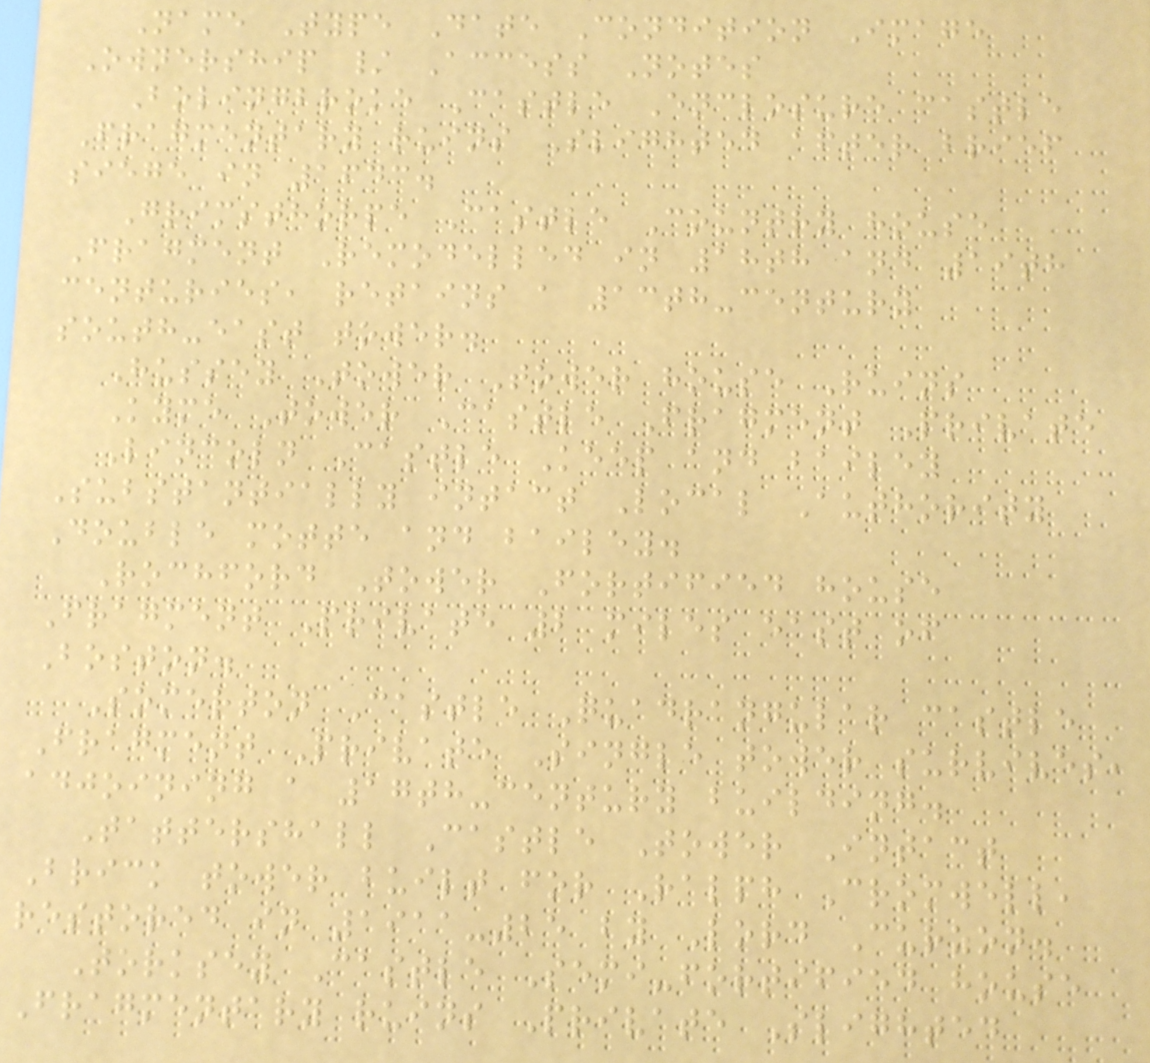Name Type Date Condition Image
Ownership / Access Notes
Bolingbroke Castle Enclosure castle
Fragmentary ruins Slighted after brief
siege in 1643.
Grimsthorpe Castle Country house
Fragment Remodelled in 18th and 19th
centuries, retains a 13th-century
south-east tower.
Hussey Tower Tower house Ruins
Kyme Tower Castle Fragment Private
Lincoln Castle Keep and bailey
Substantially intact Local Authority
Double motte and bailey.
Rochford Tower Fortified house
Fragment Private 2 miles east of
Boston.
Somerton Castle Quadrangular castle
Fragment Private Single tower survives,
adjoining a 17th-century building.
Tattershall Castle Tower Intact
Brick tower built for Ralph Cromwell,
restored in 1911-25 by Lord Curzon.
Torksey Castle Semi-fortified house
Fragmentary ruins Private Slighted
